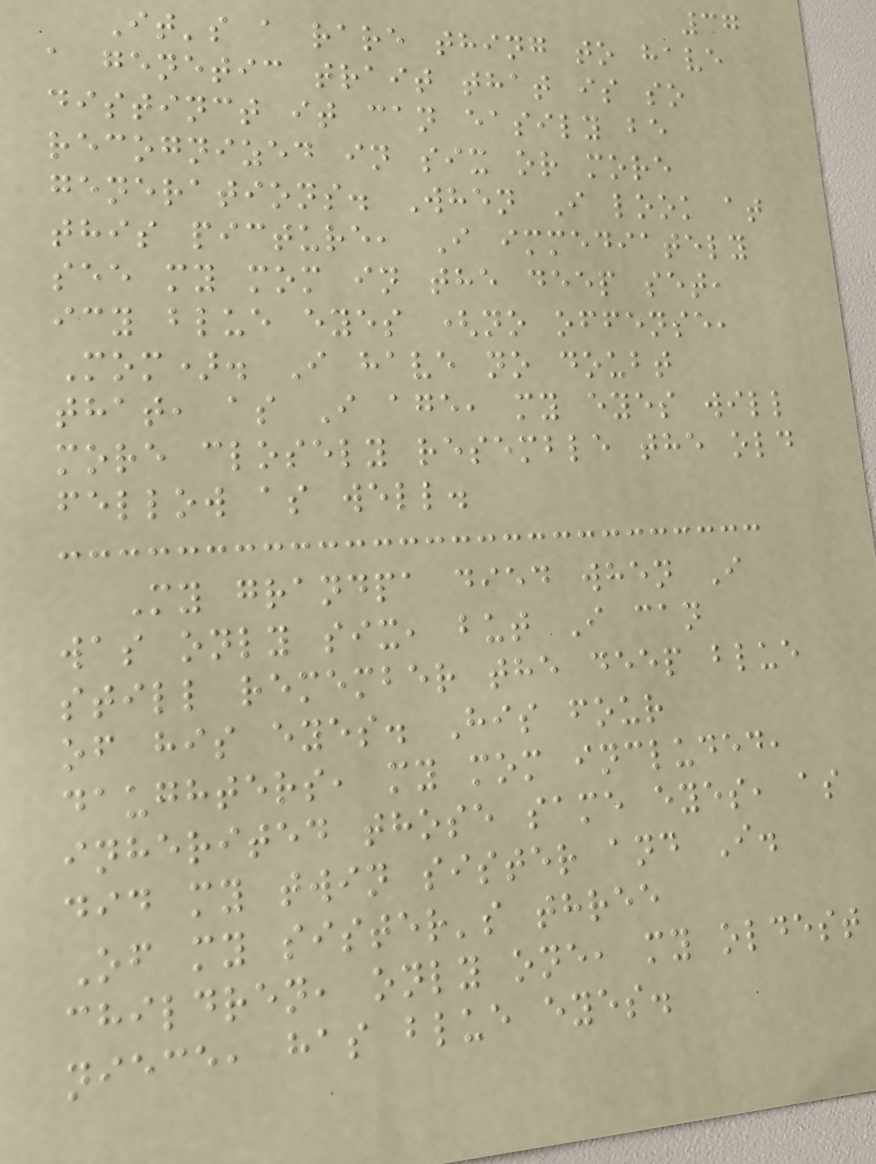37
It's a rare thing to have
a genetic trait that is so
distinct it can easily be
recognized in six or more
generations. When I look at
this picture, I immediately
see my mom in the deep set,
icy blue eyes (no offense,
Mom). I have no doubt
that, as I age, my eyes will
more closely resemble the old
fellow as well.
My grandpa died when I
was only six, but I can
still remember the deep blue
of his eyes. His four
daughters, my mom included,
inherited those same eyes, as
did my twin sister and I.
Of my sister's three
children, only one, my oldest
niece, has blue eyes.
